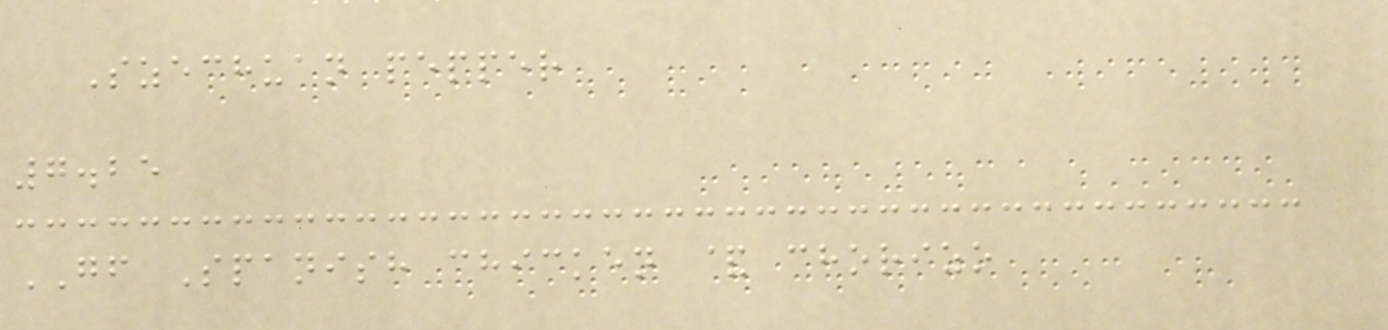Szechuan pepper
7.25
GF Spanish chicken & chorizo
